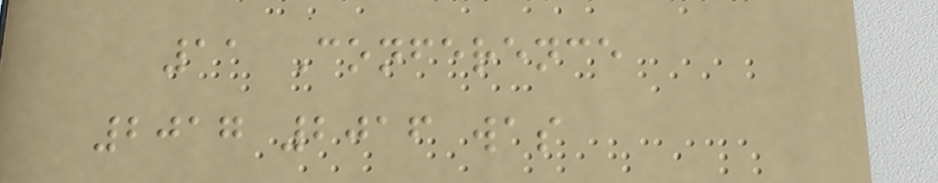11 Conference
2017 2016 was
